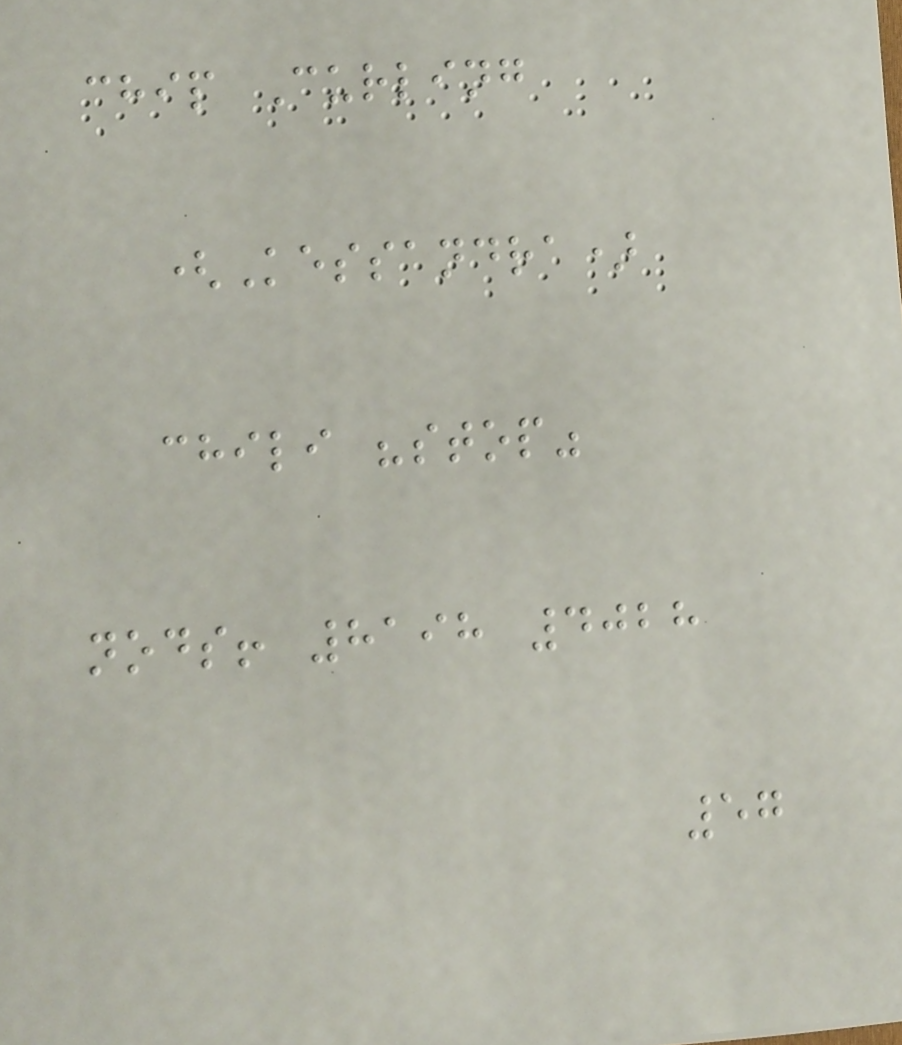chip Curling
(Kessandra)
chili "stop"
nods! 8198 4028
57
